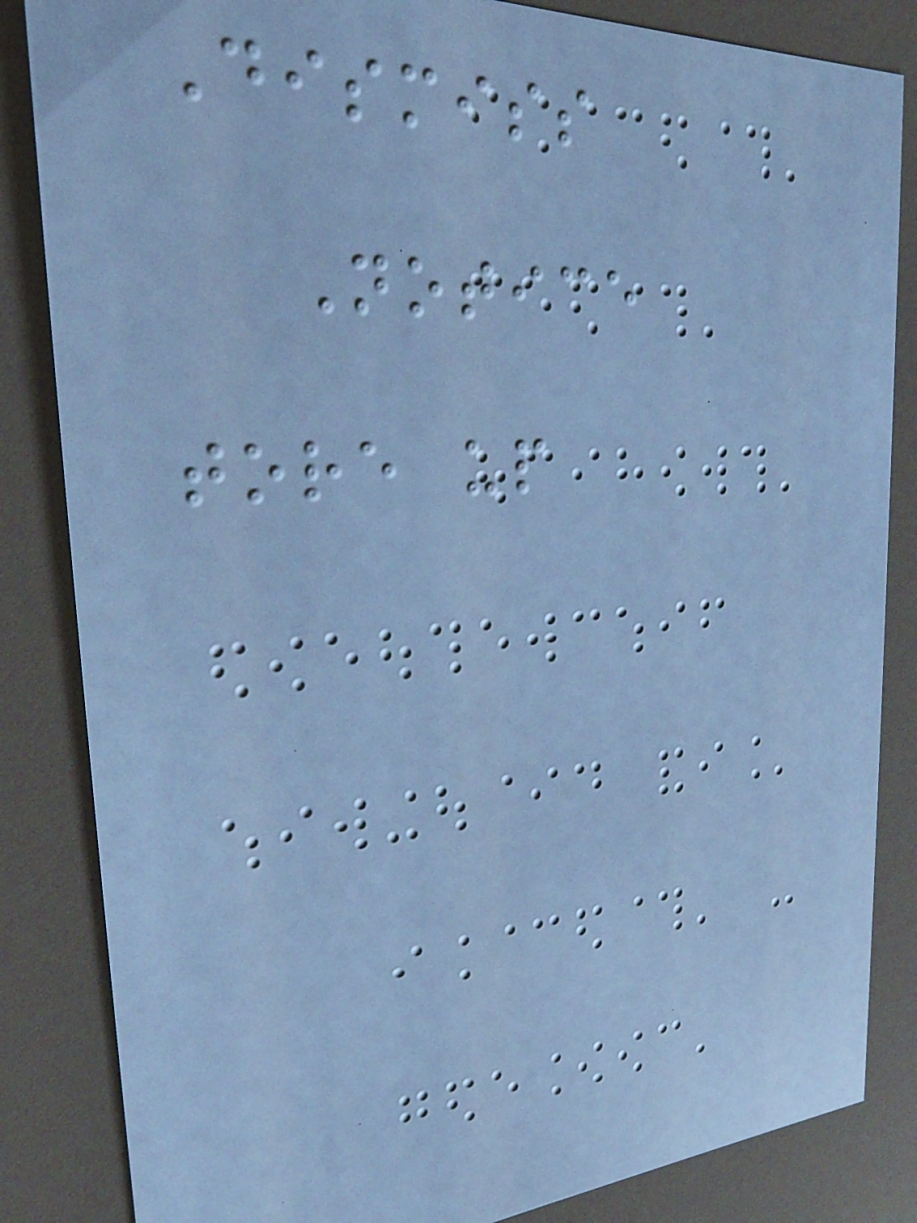Dismiss
Notice
tore up
